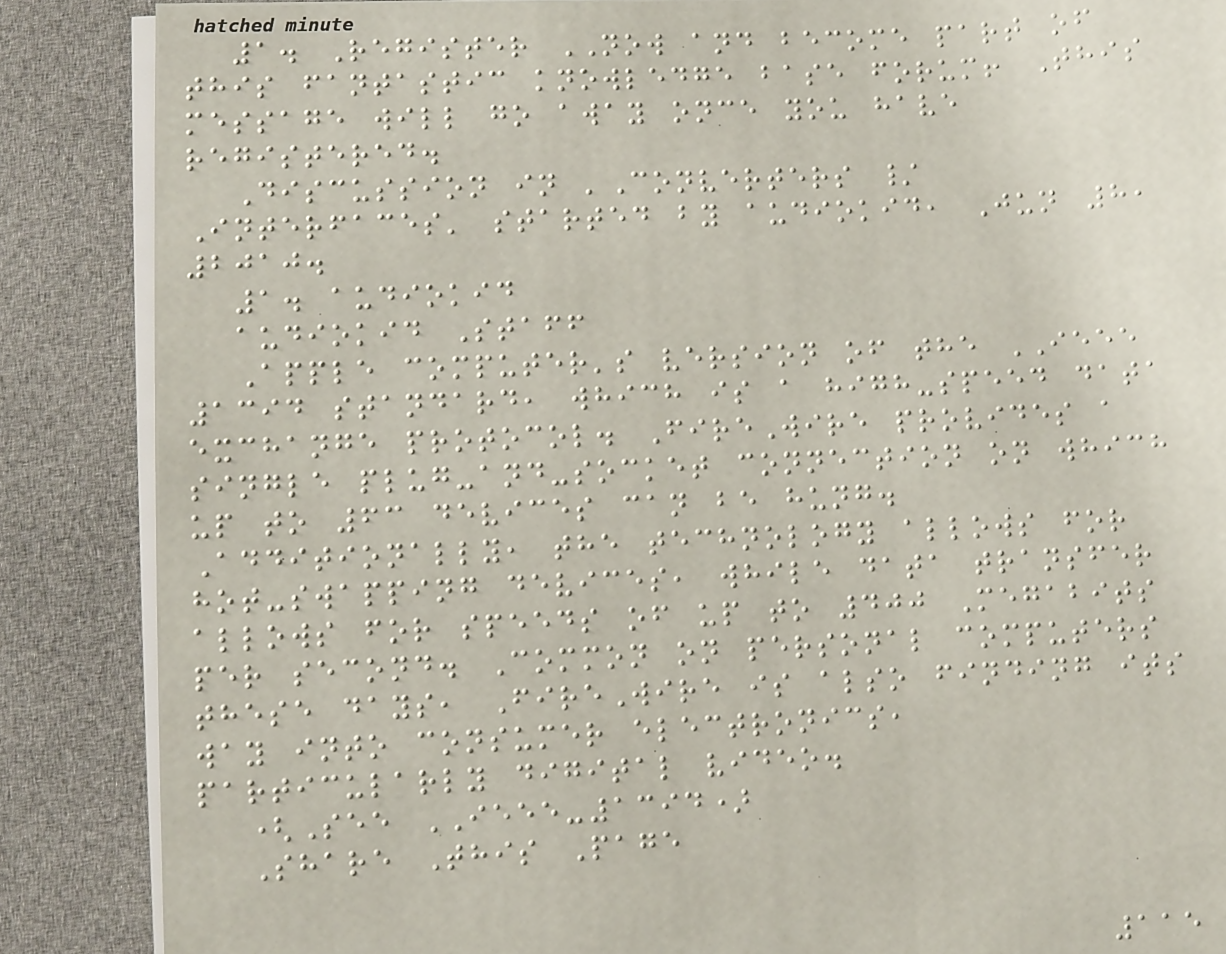1. Register NOW and become part of
this fantastic knowledge base forum! This
message will go away once you have
registered.
Discussion in 'Converters /
Interfaces' started by audiokid, Jun 8,
2010.
1. audiokid
audiokid Staff
Apple computer's version of the IEEE
1394 standard, which is a high-speed data
exchange protocol. FireWire provides a
single plug-and-socket connection on which
up to 63 devices can be hung.
Additionally, the technology allows for
hot-swapping devices, while data transfer
allows for speeds of up to 400 Megabits
per second. Common on personal computers
these days, FireWire is also finding its
way into consumer electronics,
particularly digital video.
(See IEEE-1394)
Share This Page
115
